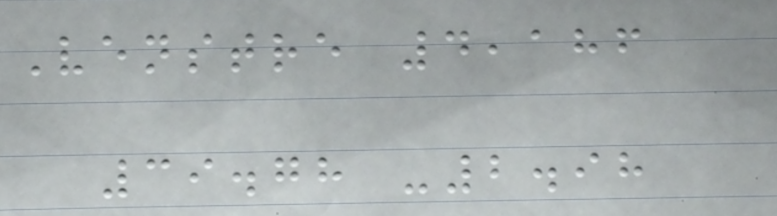Venstre 4,186
39.78 -2.98
